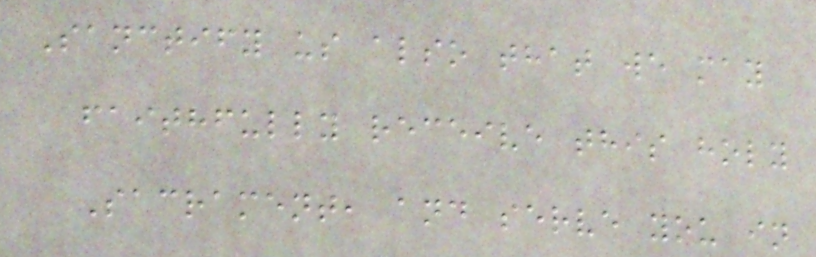Sanctify us also that we may
faithfully receive this holy
Sacrament, and serve you in
